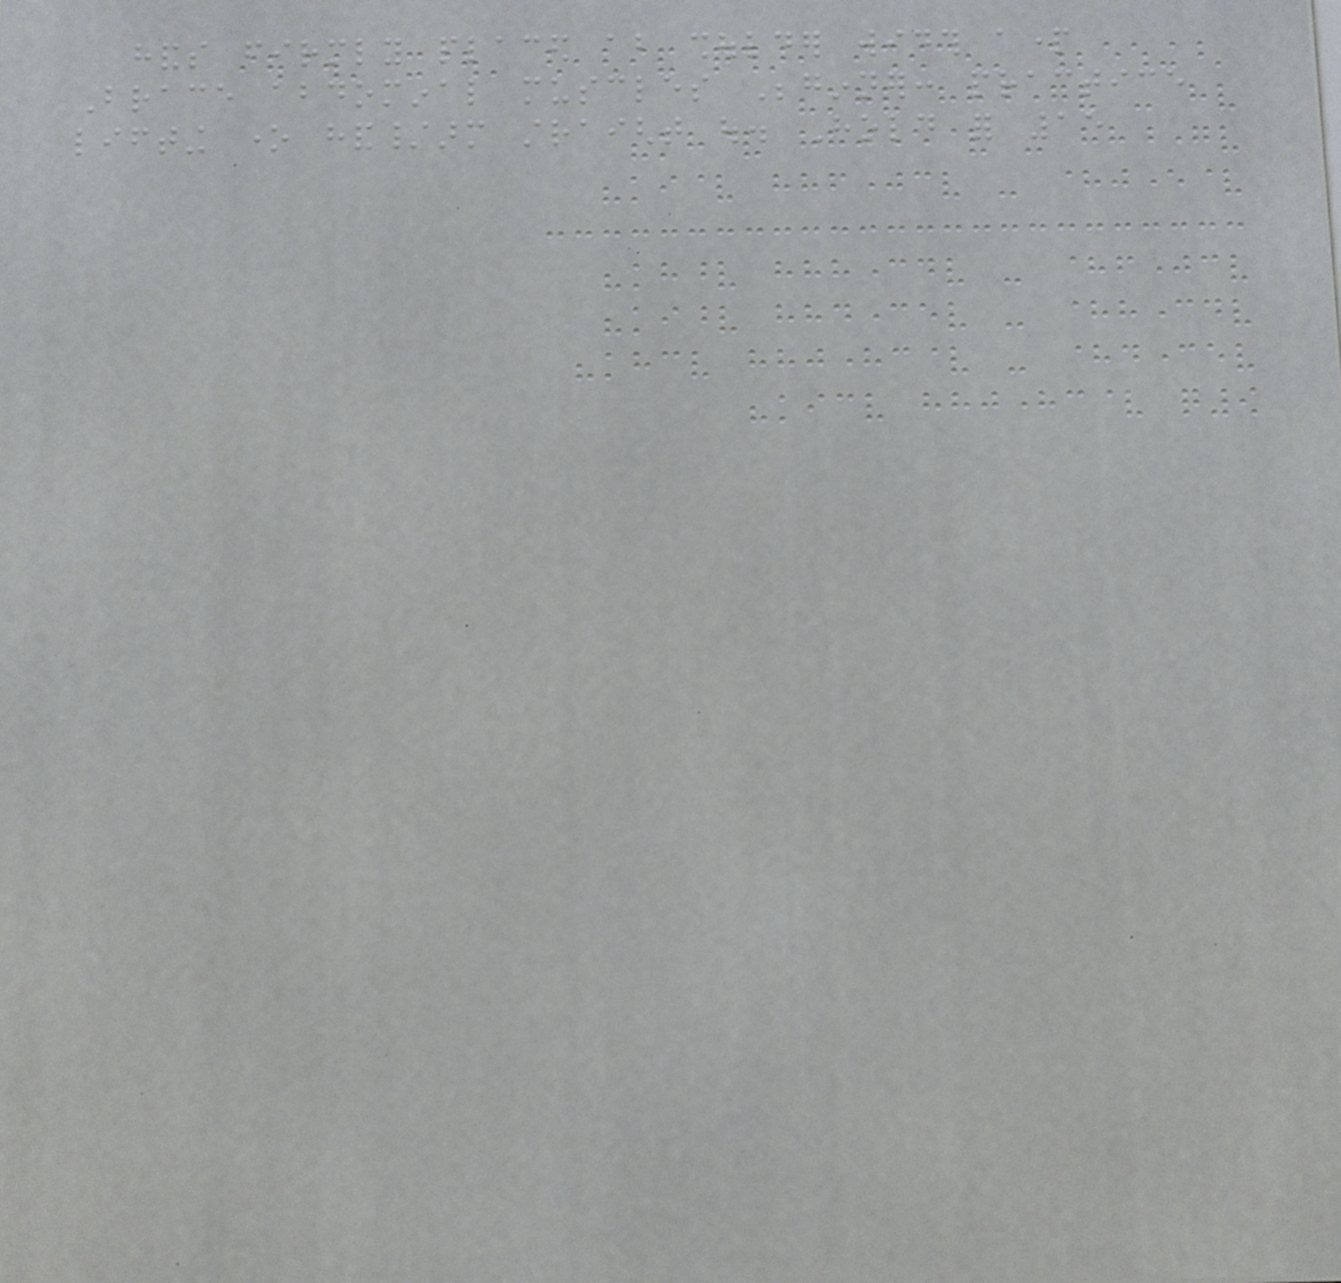hands firmly placed about shoulder width apart
Brace abdominal muscles Beginner: practice
lifting one hand/arm straight out. Hold for 15
